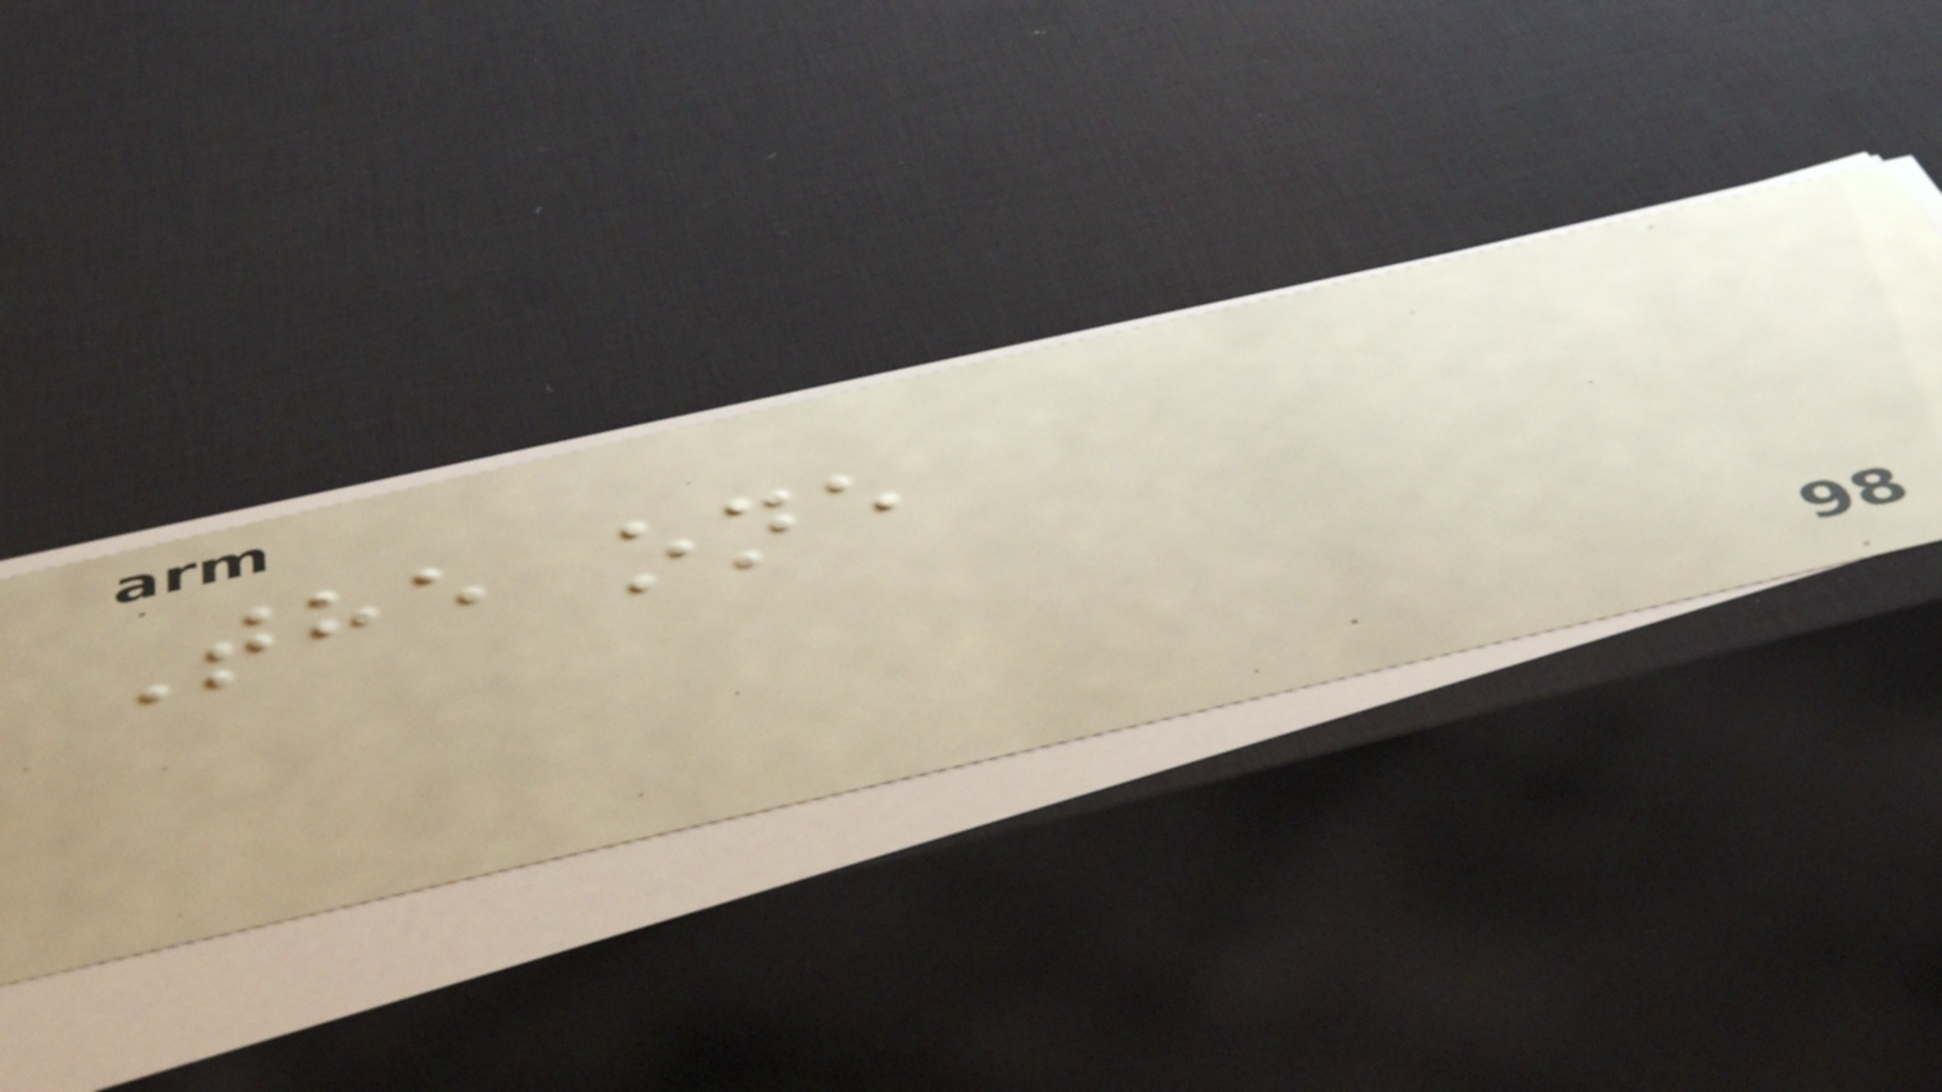The one
